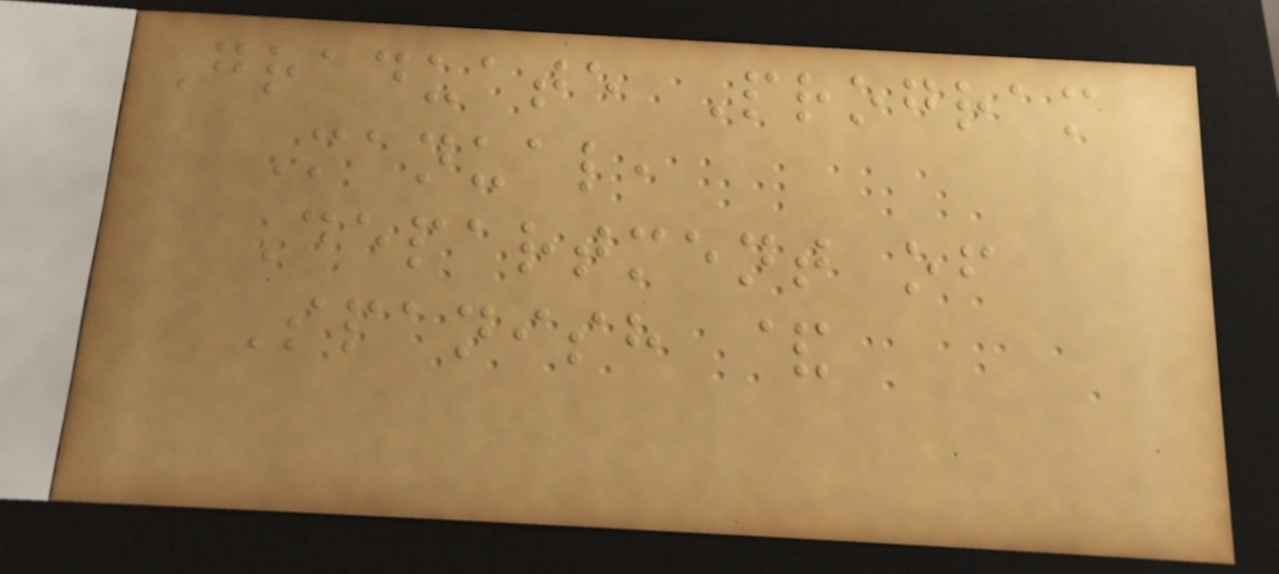Graduate Program
Manual,
Department of
Spanish &
